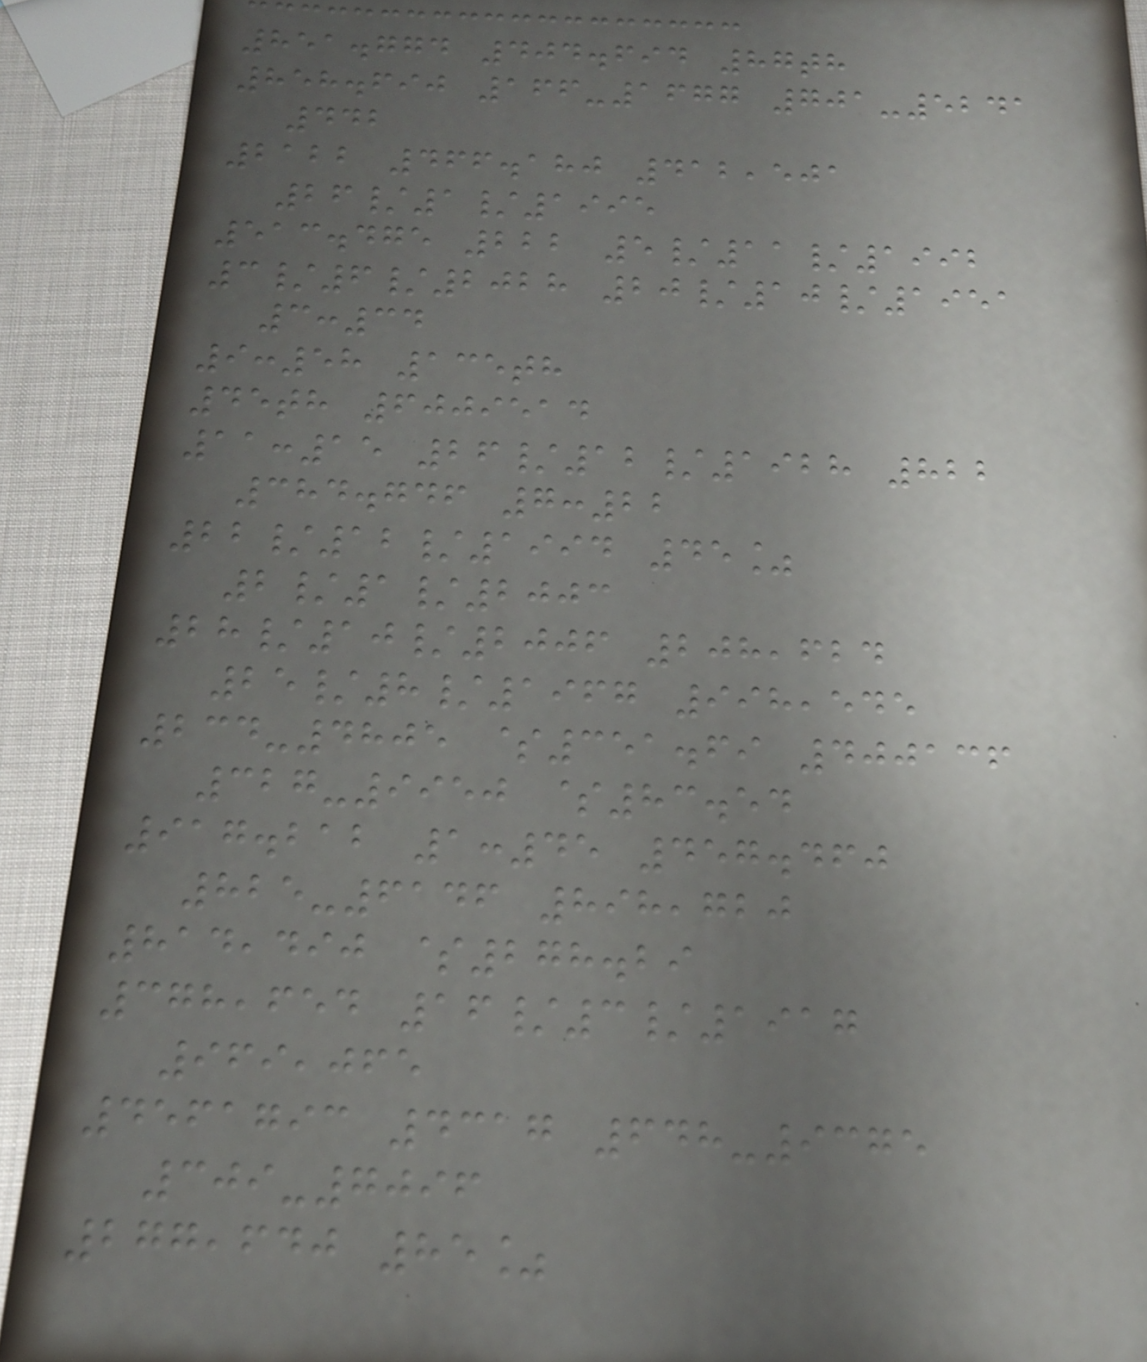851.774 404.694 87th
858.690 166-1677 701-5241
442
2122 466.180 412,501
26/1/1995
513.475 222 5/11/1992
3/6/2028 20/10/1951
3:34
9:58 135th
45th 6009514
11:15 26/12/1928 822
384.746 7:22
22/12/1994 45%
2/1/2003
28/10/2006 208,624
25/8/1967 998,545
234-4805 $351.69 400136
327-9950 $83.54
917.212 1:45 457.460
825-6146 898,720
814,490 $278.29
378,654 16/3/1917
969,065
4561793 4317 648-9375
309-7096
277,640 85%
